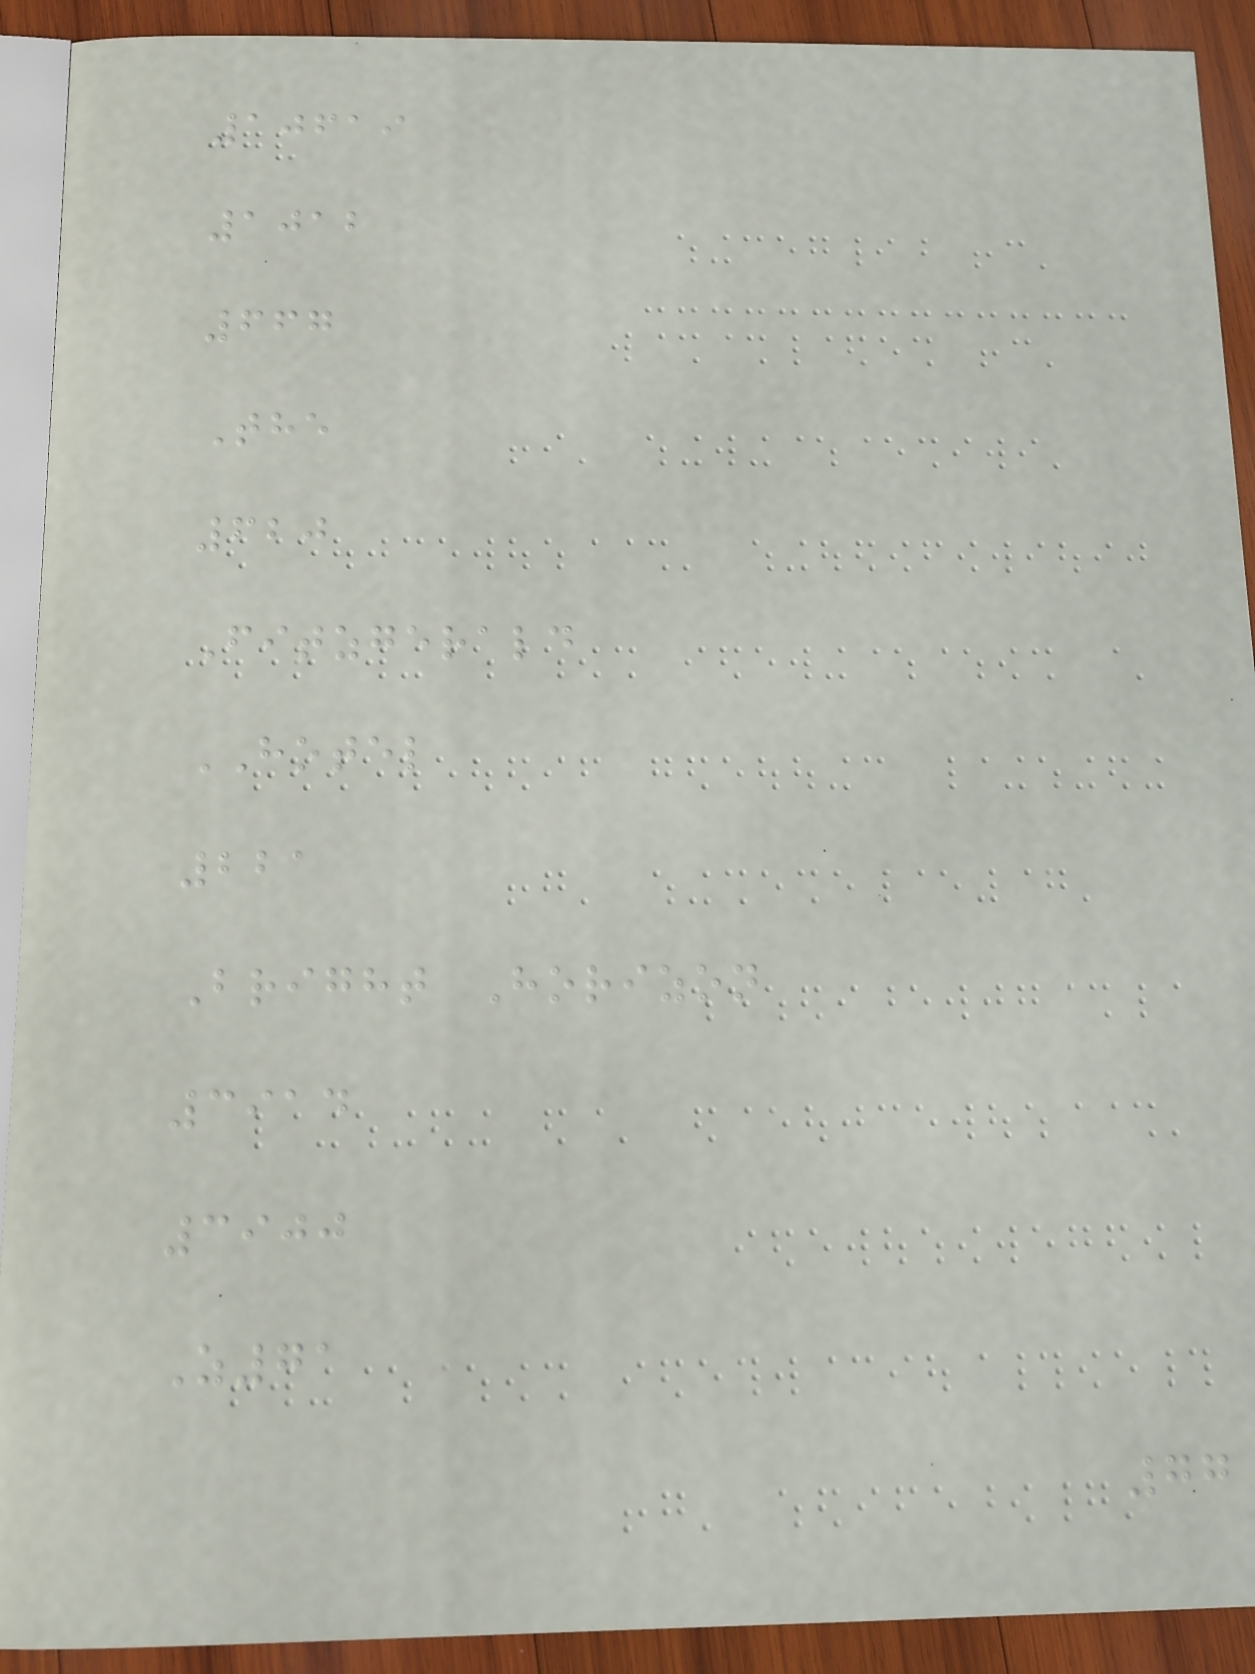10619
1012
667
The
620
Fitzgerald
HOTEL
221
Bright Horizon
3914
3900
Z71
77
